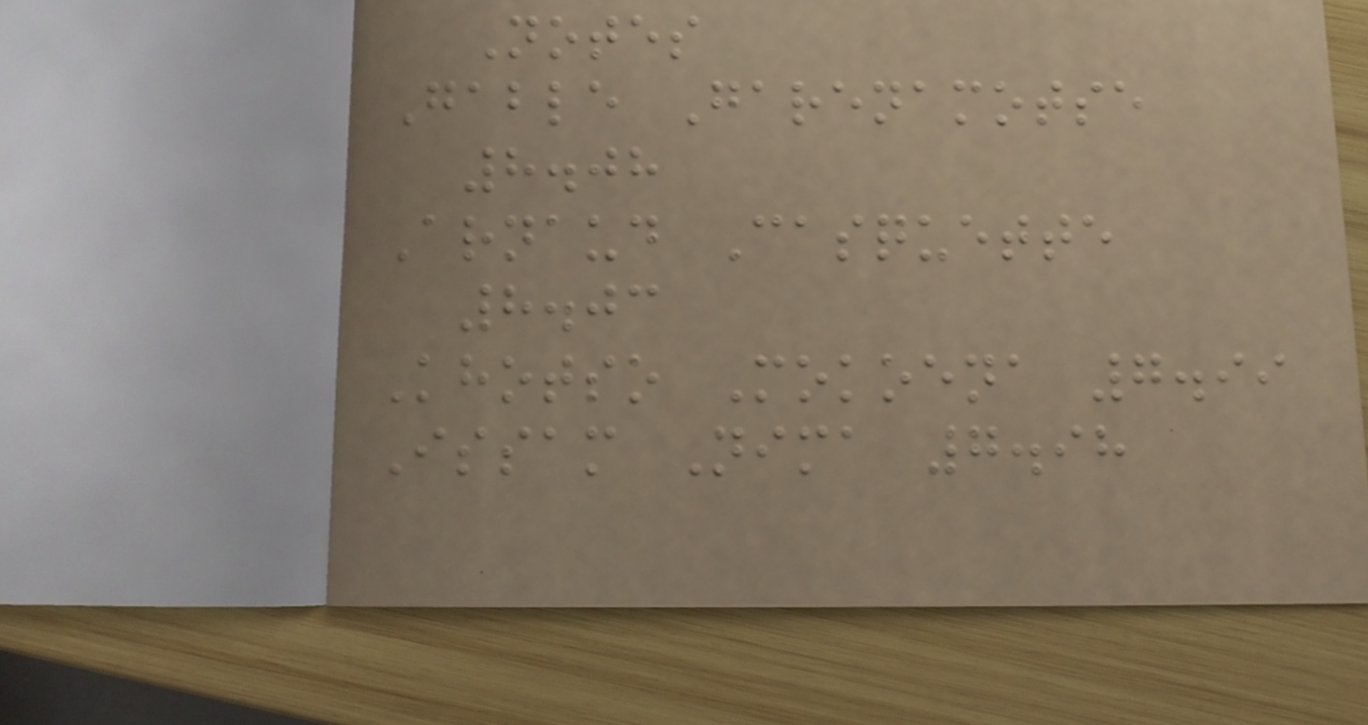Notes
Gable Garenamotse
8.08
Arnaud Casquette
8.03
Khotso Mokoena 7.99
Issam Nima 7.98
